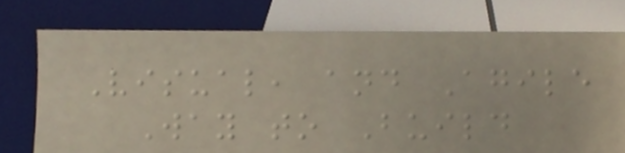Visual, and Agile
Way to Build
